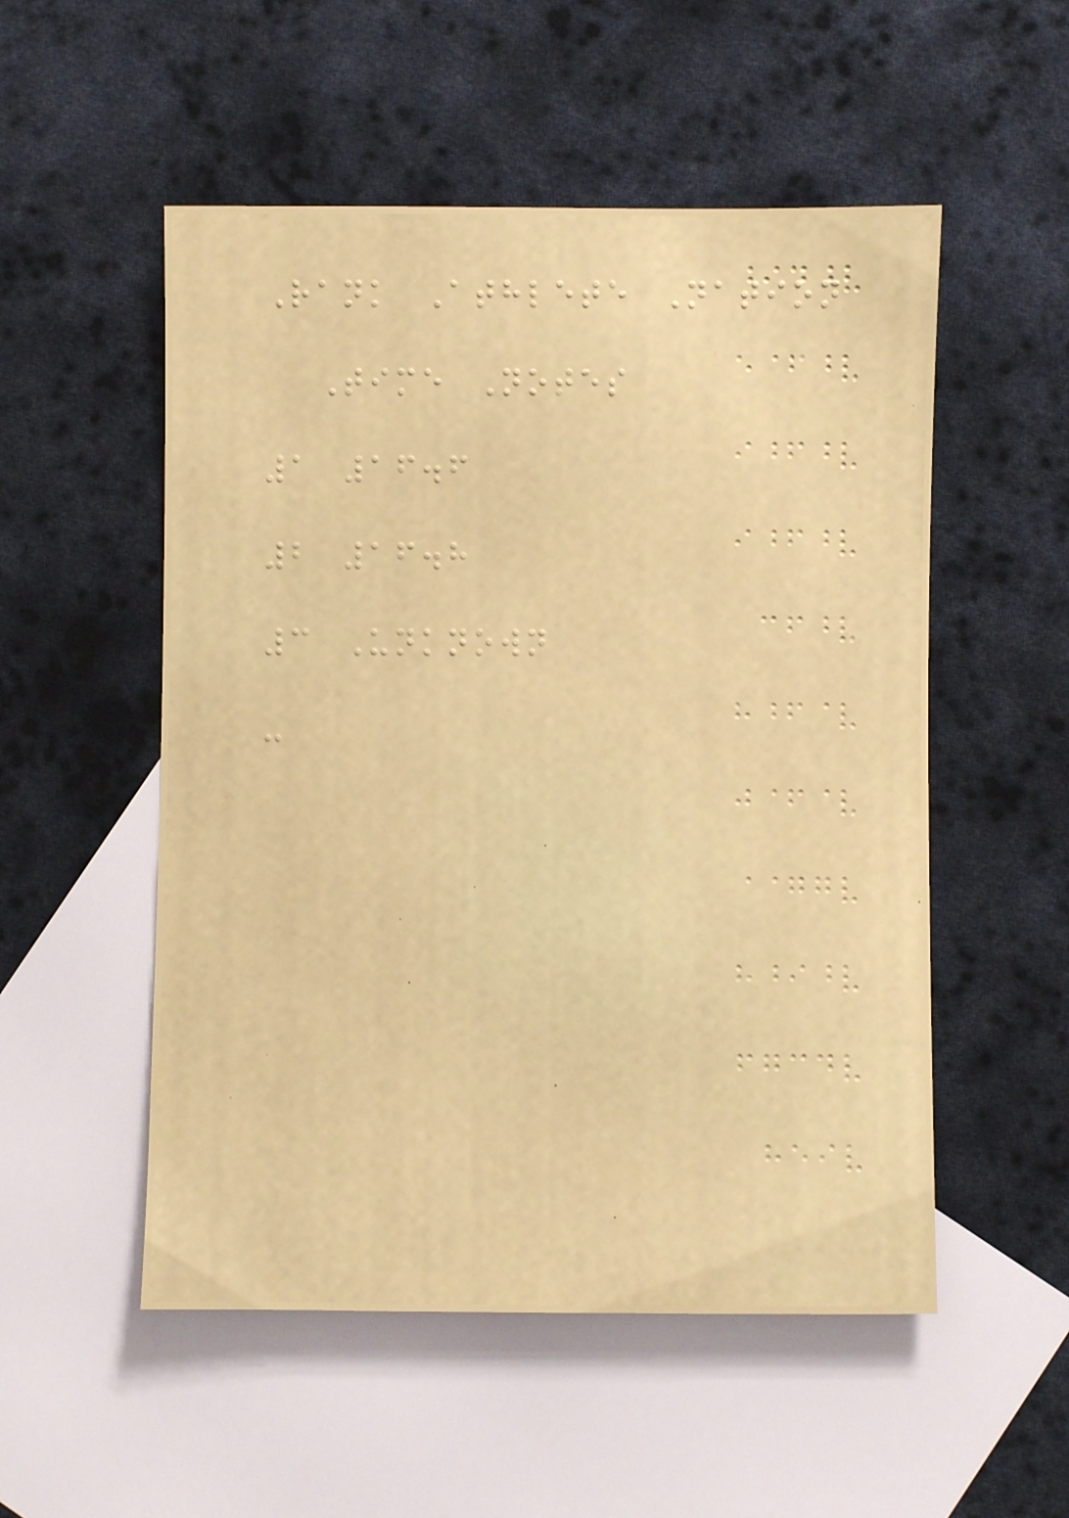Rank Athlete Nation
Time Notes
1 16.6
2 16.8
3 Unknown
-
